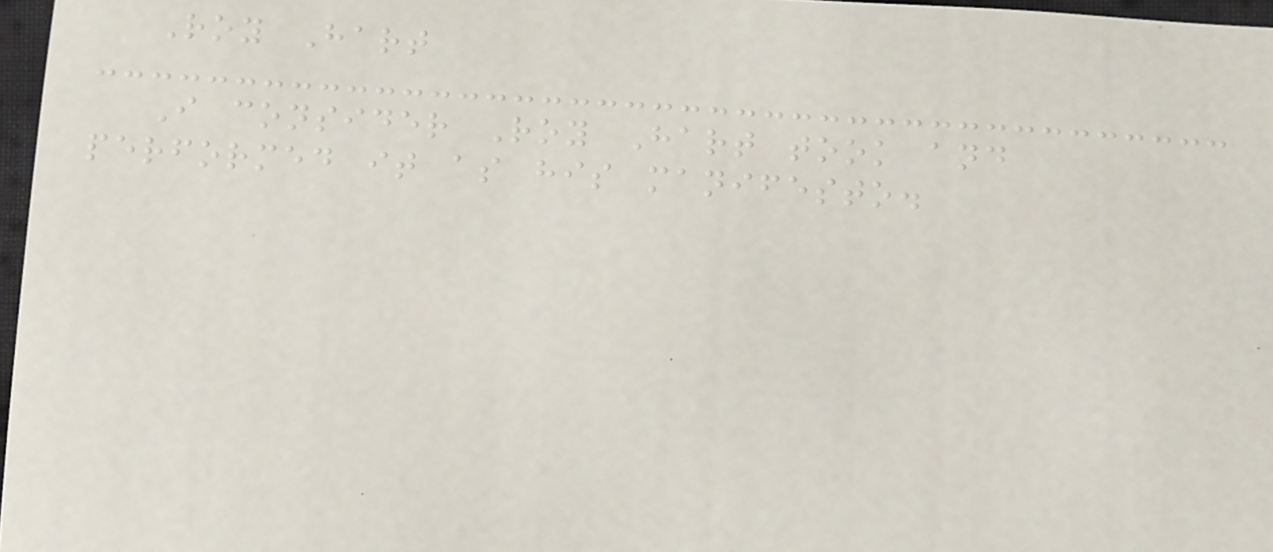Roy Hart
I consider Roy Hart took and
performed it as his manifesto.
